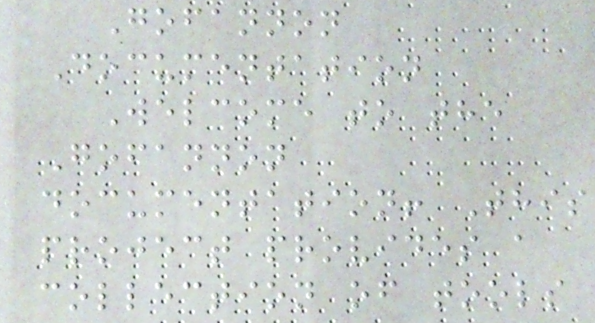Gofannon
Documentation
Welcome to the
Gofannon
documentation! This
project provides a
collection of tools
